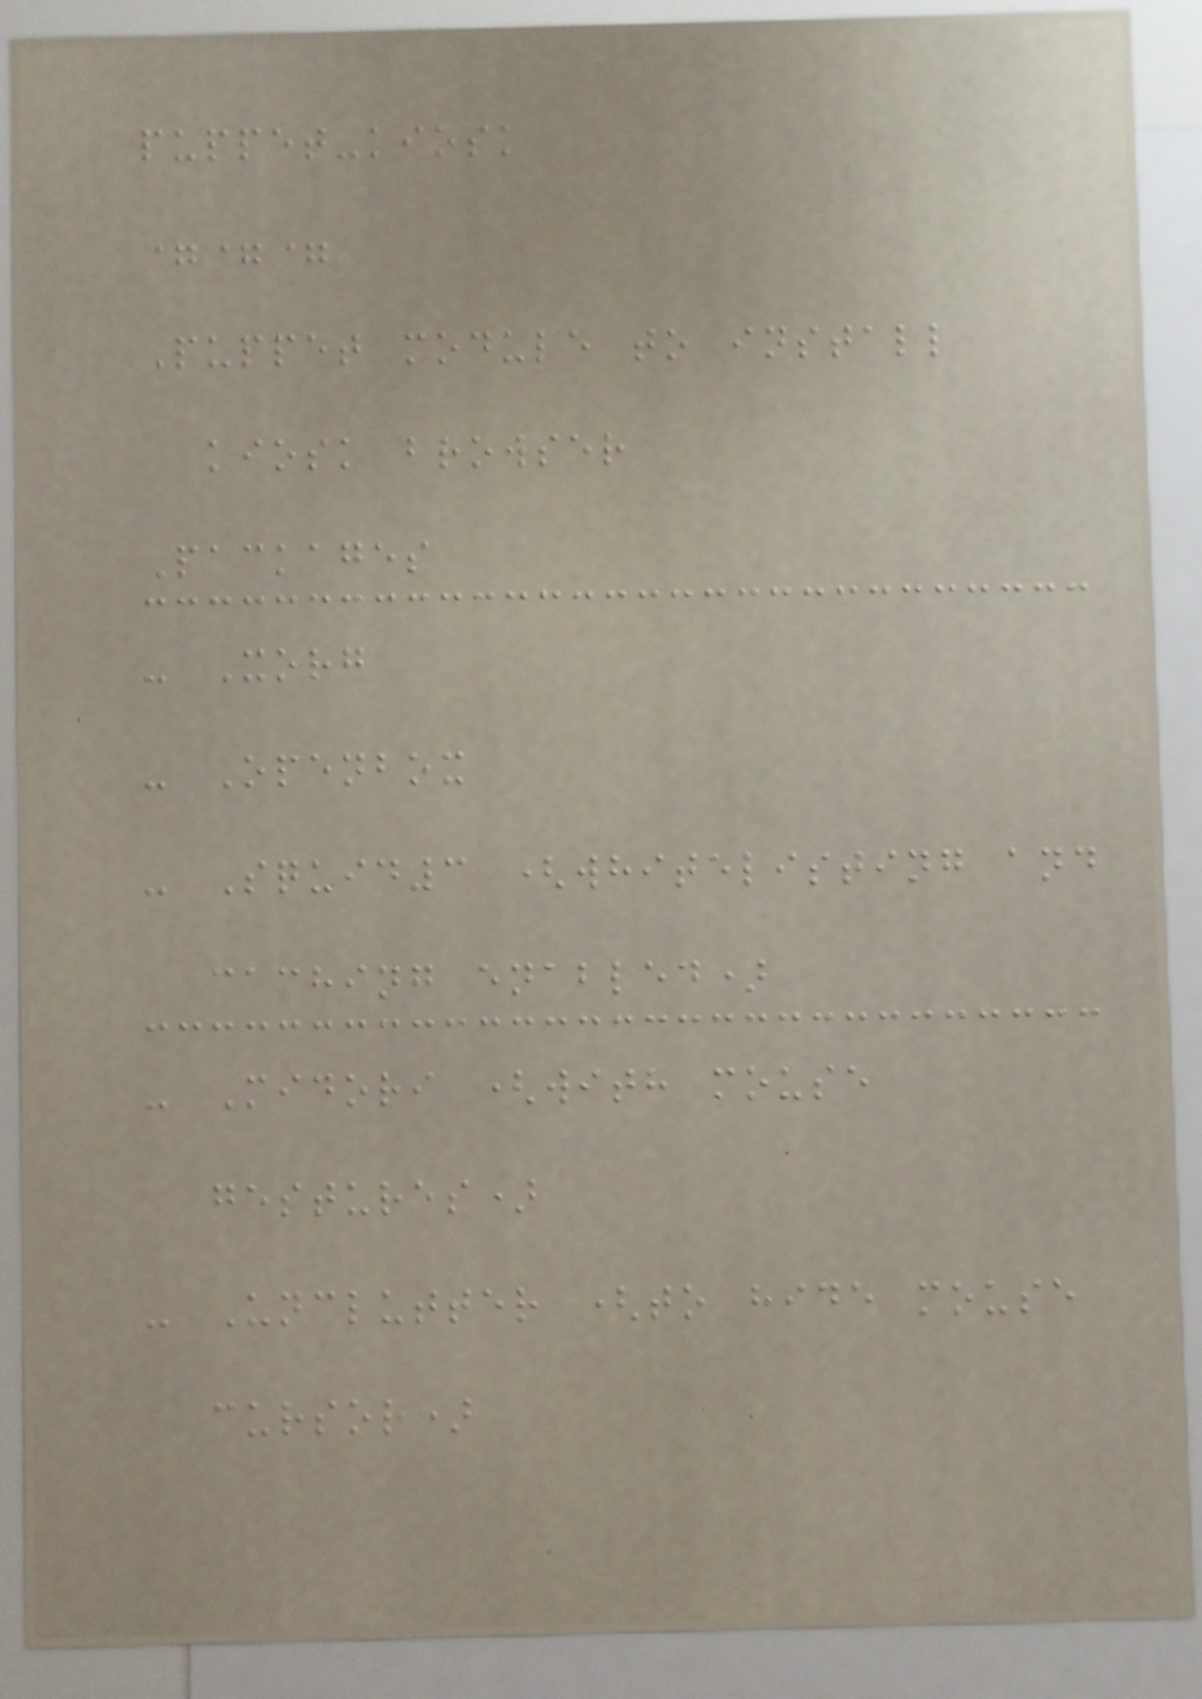puppet-kiosk
===
Puppet module to install
kiosk browser
Packages
- Xorg
- Openbox
- Squid3 (whitelisting and
caching enabled)
- Midori (with mouse
gestures)
- Unclutter (to hide mouse
cursor)
